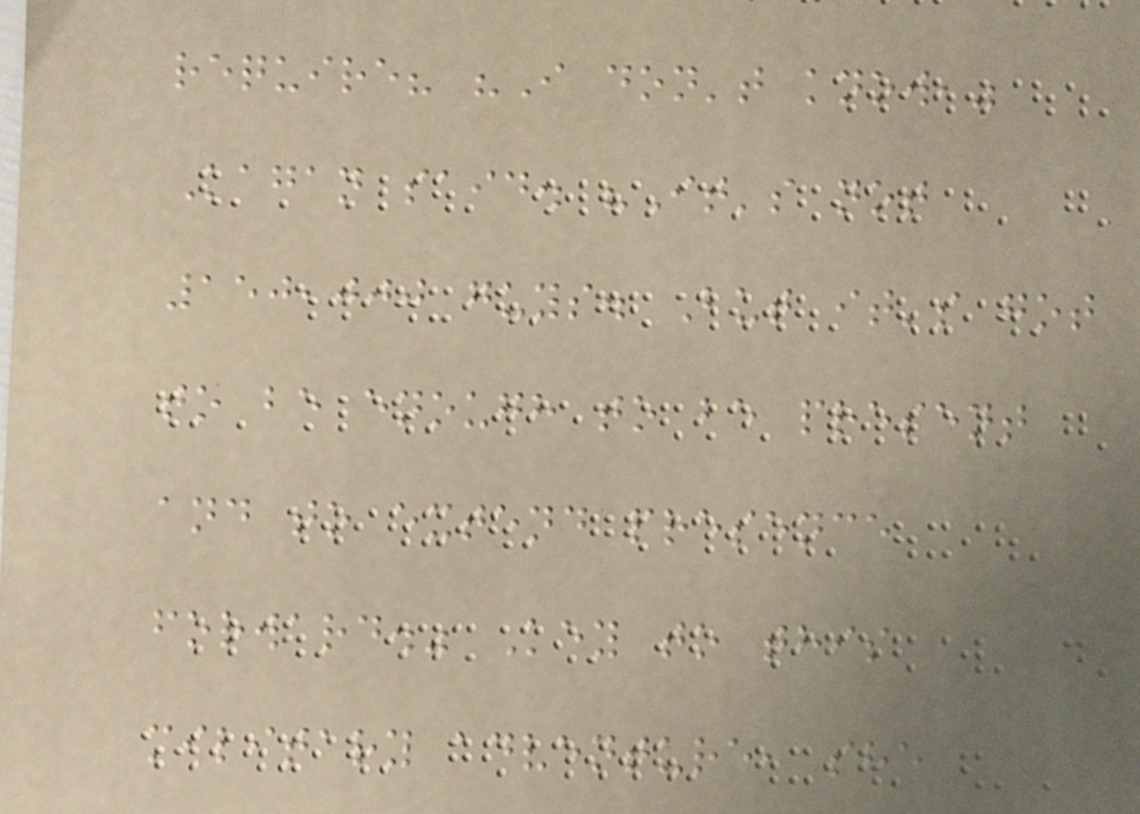require? "I don't know,"
Kagan said. "It's not
150,000 guys. But it's got
to be enough to be present
and to extend presence
forward." Key to this
military adventure, she
